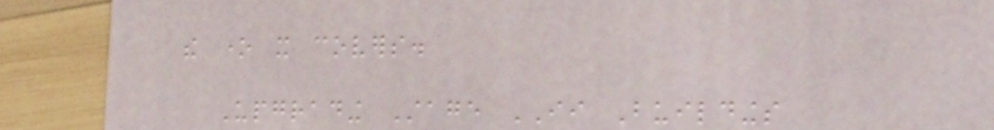the one it covers.
Upgrading Stage II Buildings
